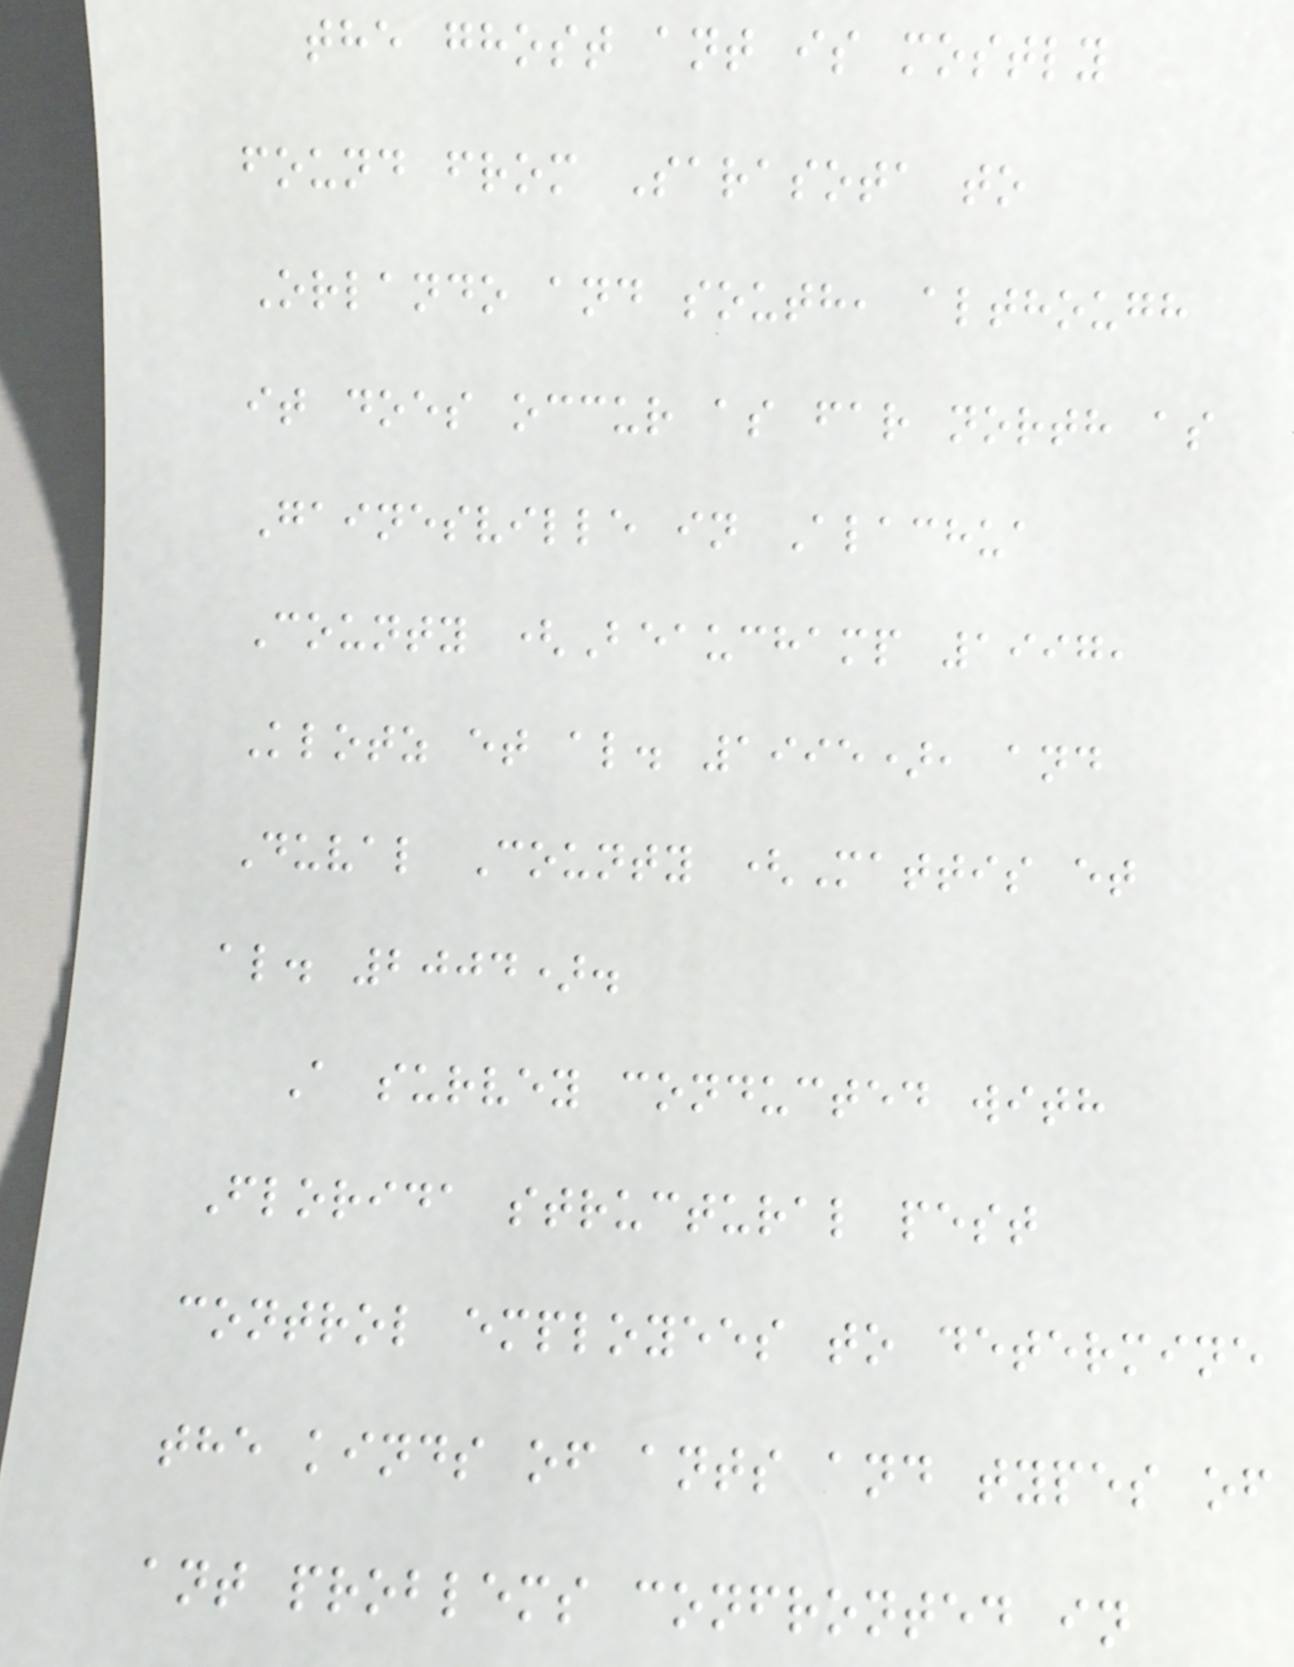the ghost ant is mostly
found from Sarasota to
Orlando and south, although
it does occur as far north as
Gainesville in Alachua
County (Beauchamp 1997,
Klotz et al. 1995), and
Duval County (Mattis et
al. 2004).
A survey conducted with
Florida structural pest
control employees to determine
the kinds of ants and types of
ant problems confronted in
